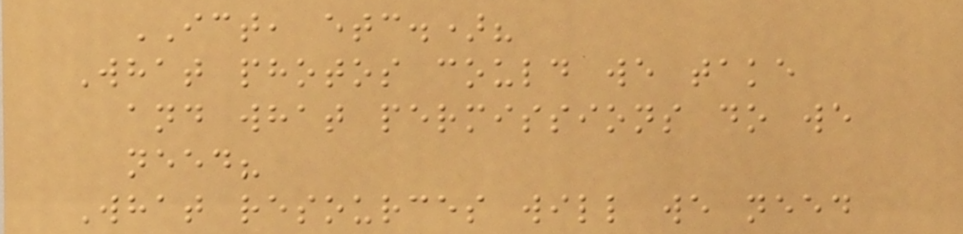ICT, etc.)?
What photos could we take
and what permissions do we
need?
What resources will we need
